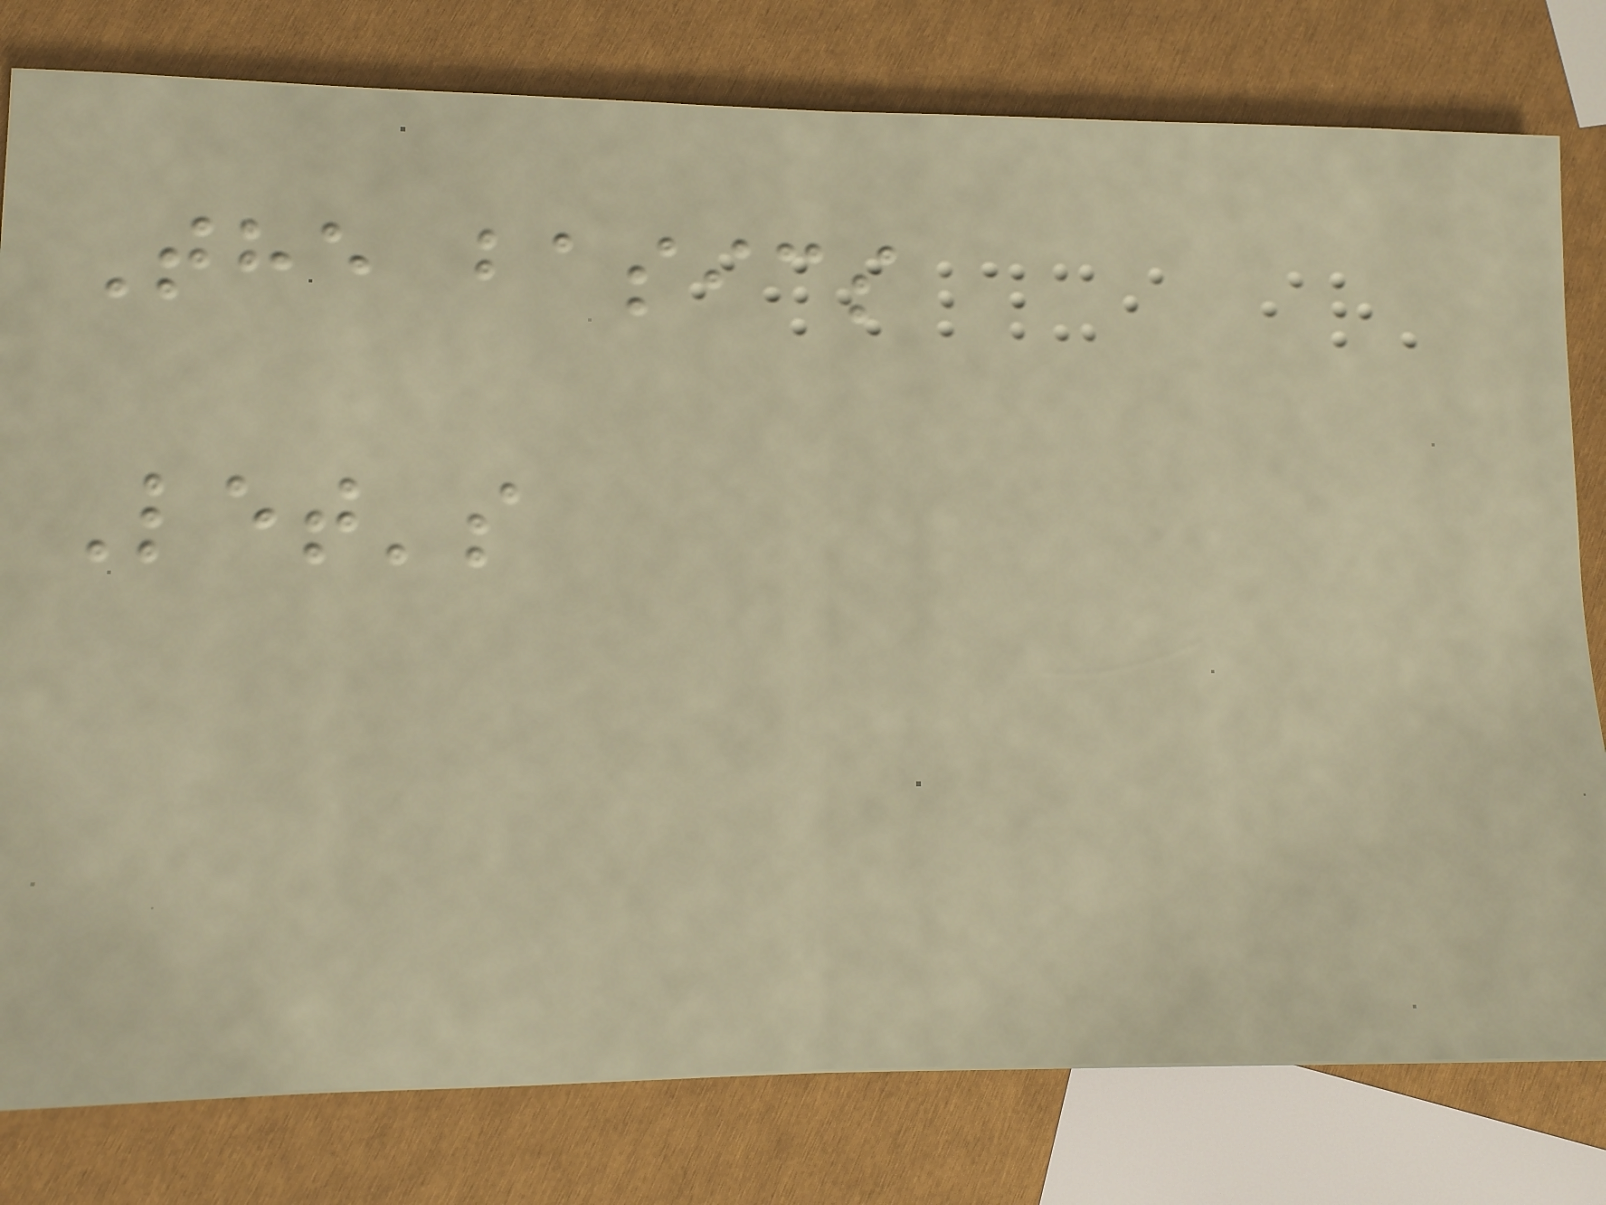The basics
Let's
